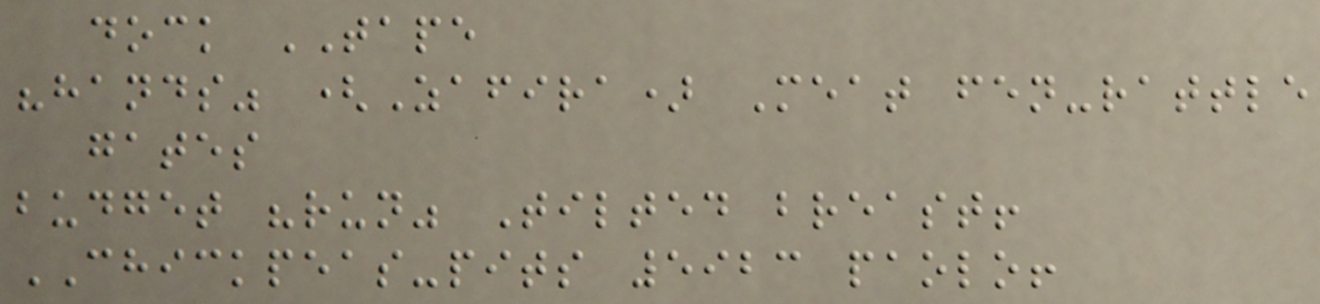dock TAPE
"hands" (Zafira) Meat fen-rattle
gates
budget "run" Tilted breast!
CHICKPEAS-pits 5923 paolo!
